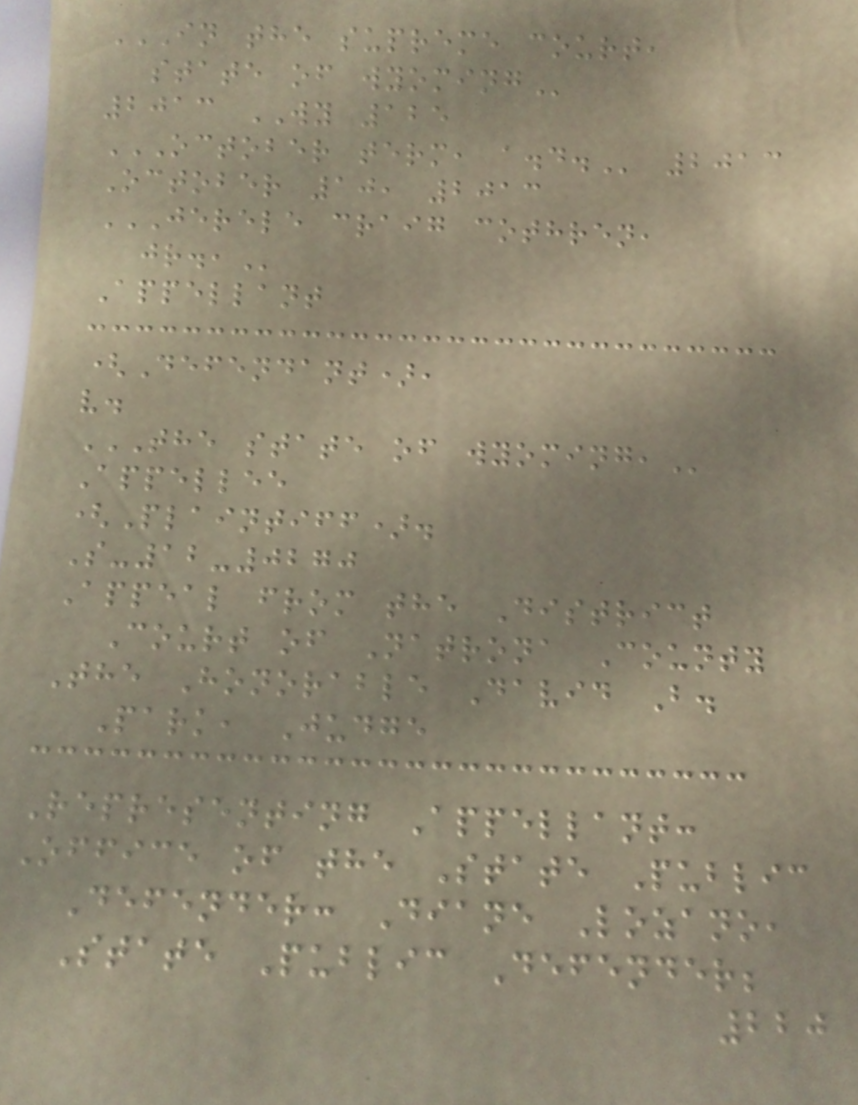IN THE SUPREME COURT,
STATE OF WYOMING
2013 WY 125
OCTOBER TERM, A.D. 2013
October 10, 2013
JERELE CRAIG COTHREN,
JR.,
Appellant
(Defendant),
v.
THE STATE OF WYOMING,
Appellee
(Plaintiff).
S-12-0270
Appeal from the District
Court of Natrona County
The Honorable David B.
Park, Judge
Representing Appellant:
Office of the State Public
Defender: Diane Lozano,
State Public Defender;
220
